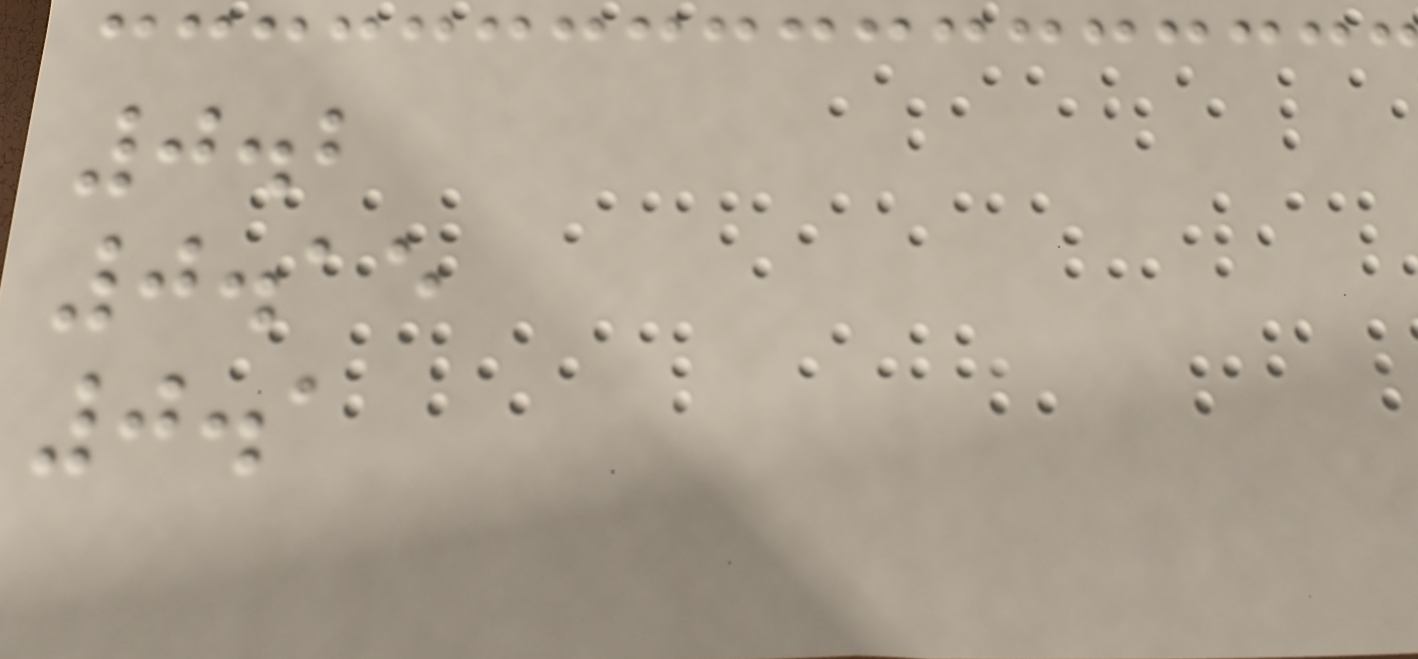0.2
0.15
0.1
